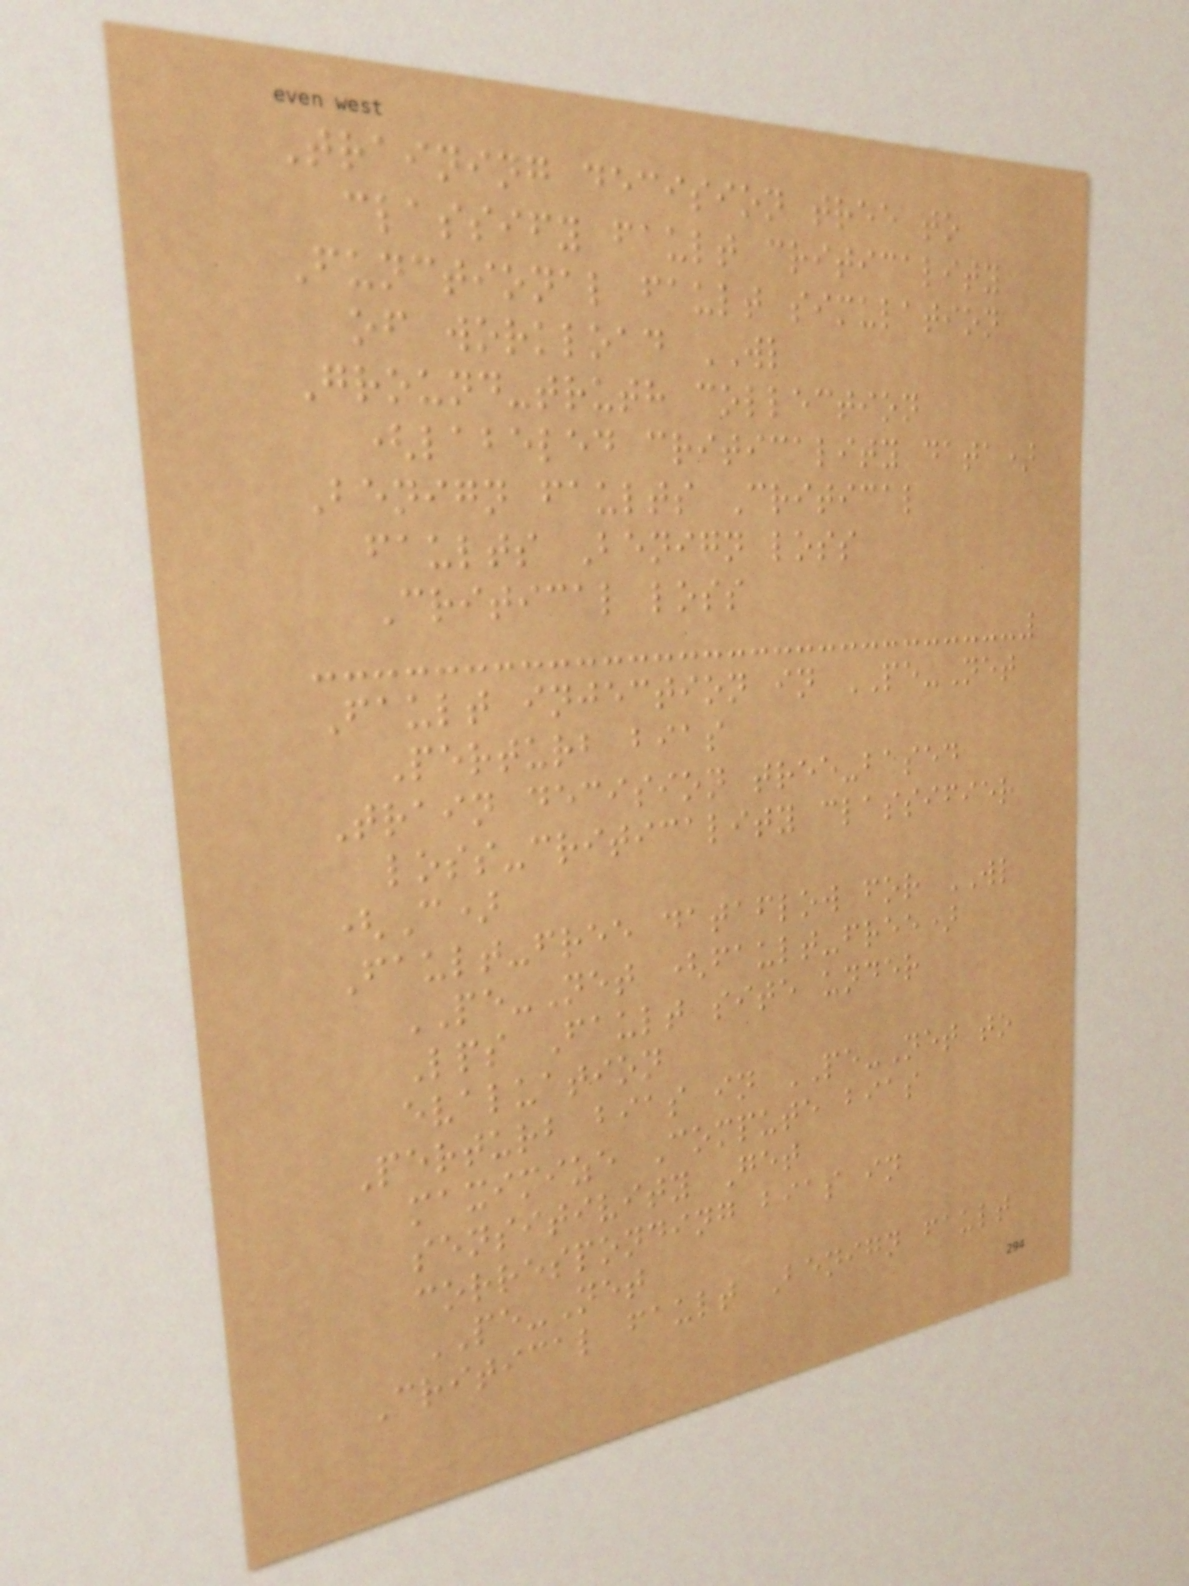Training decision tree to
classify fault criticality
Functional fault simulation
of workload WL
Ground-truth collection
(labeled criticality data)
Benign faults Critical
faults Benign loss
Critical loss
Fault injection in PE-Net
Perturb bias
Train decision tree-based
loss-criticality classifier
(C)
Fault-free dataflow for WL
PE-Net (fault-free)
Lps Fault site under
evaluation
Perturb bias in PE-Net to
maximize Compute bias
sensitivity Get
corresponding bias in
PE-Net
Critical fault Benign fault
